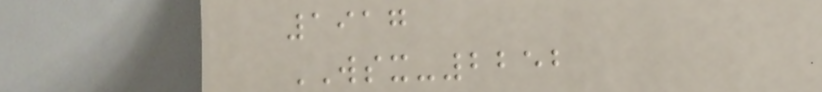1917
WSX-2252
